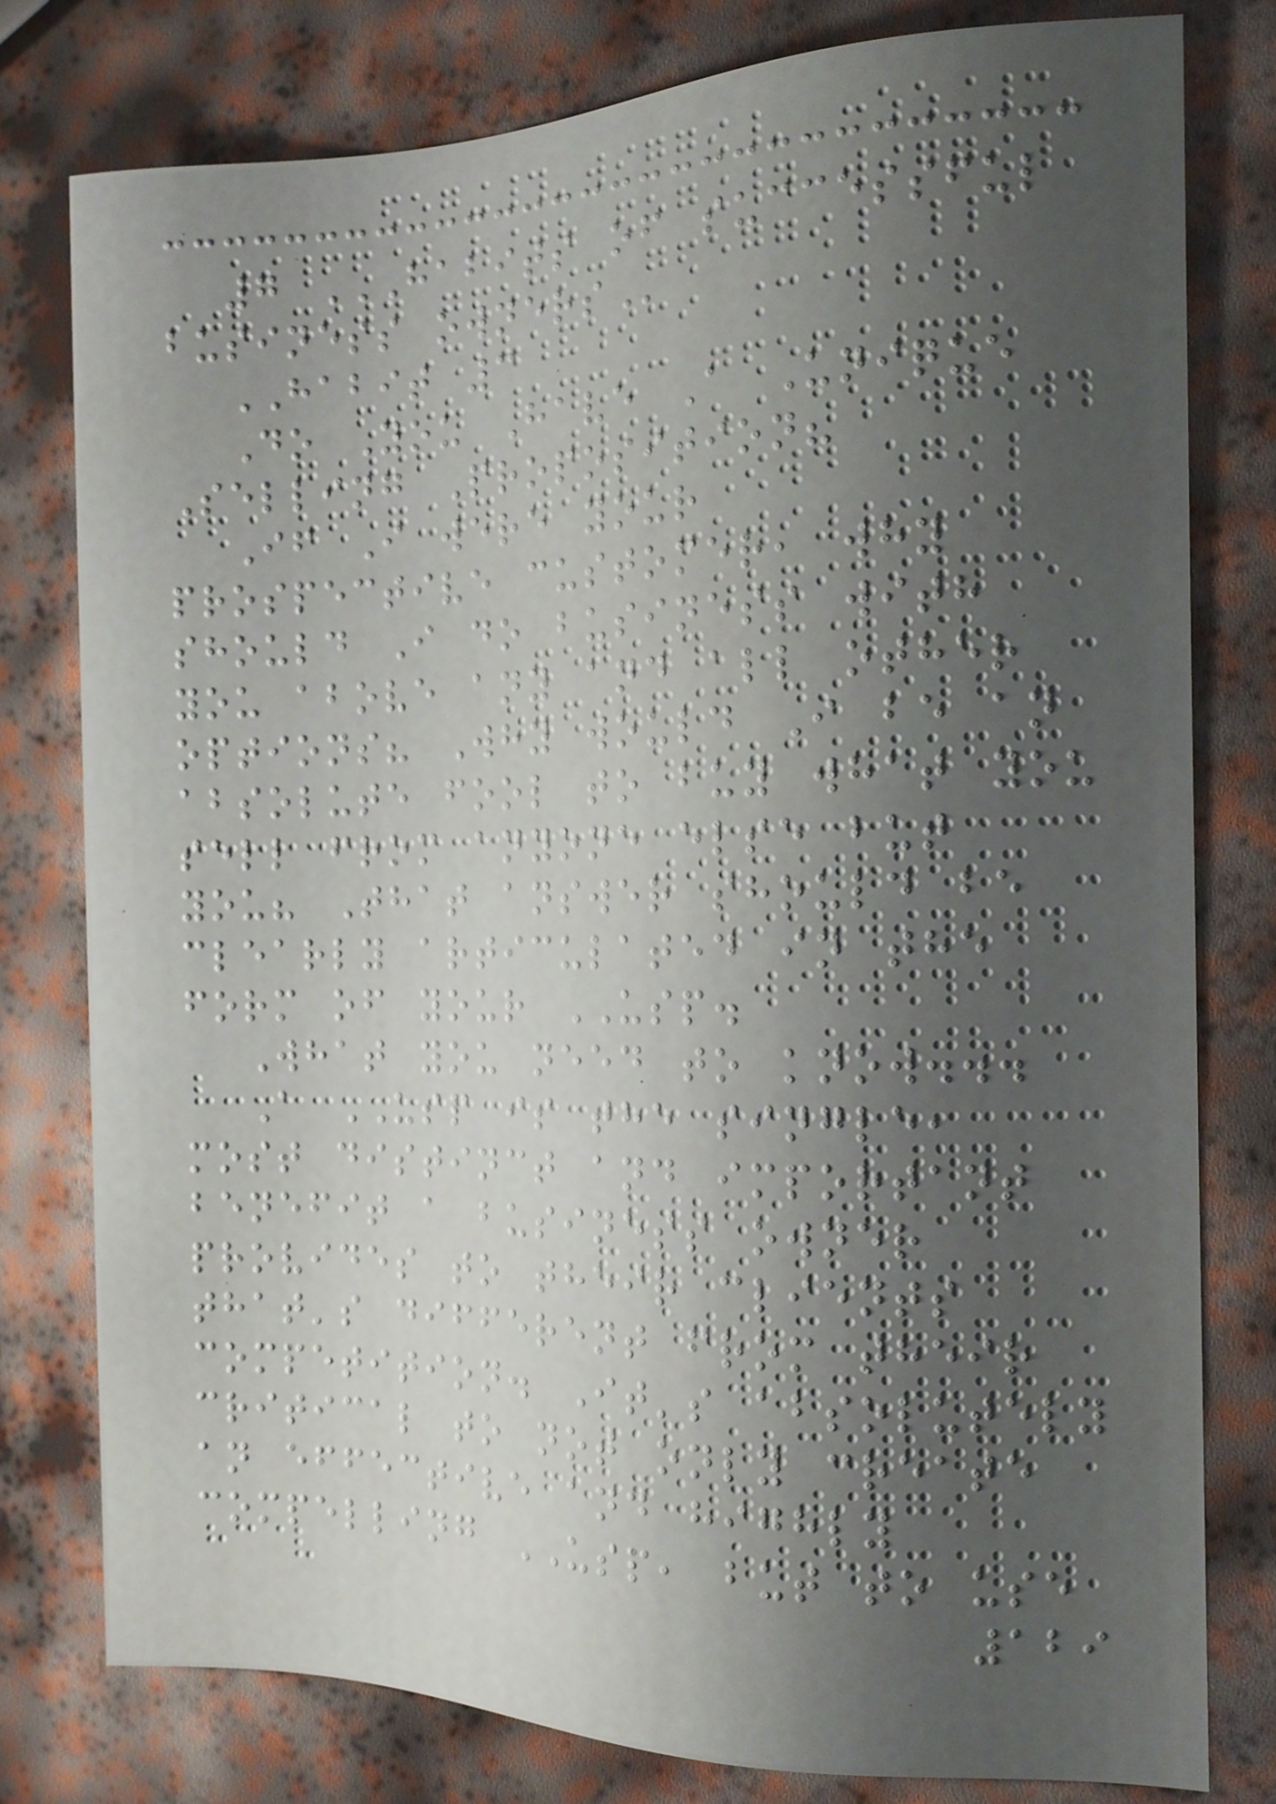7 HABITS OF SUCCESSFUL
BUSINESS OWNERS
HABIT 3
Do You Have A Unique
Selling Proposition?
If I were your
prospective customer, why
should I do business with
you above any and all other
options? Why would I be an
absolute fool to buy what you
sell from anyone else but
you? That answer should be
clearly articulated in the
form of your USP.
What you need to know...
A USP is the single,
most distinct and important
benefit a business owner
provides to their clients
that's different from their
competition. It's absolutely
critical to not only create
an effective and highly
compelling USP, but to use
129
